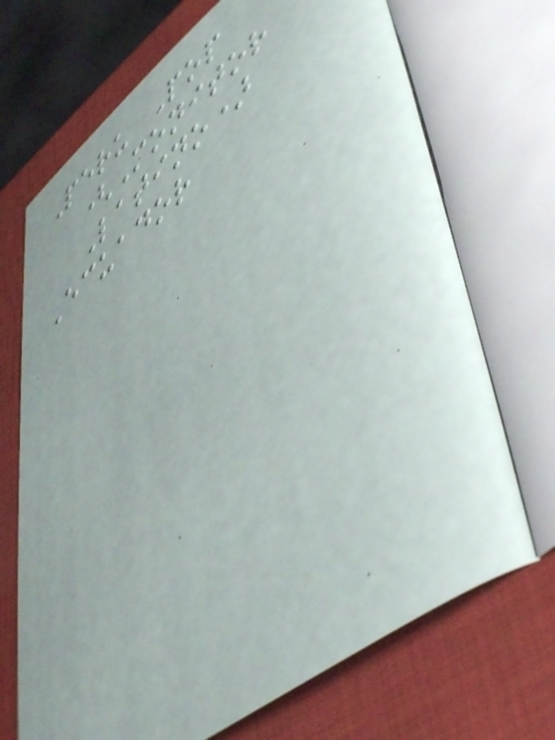Peru Pop
(Monitor
Latino)
Ecuador
